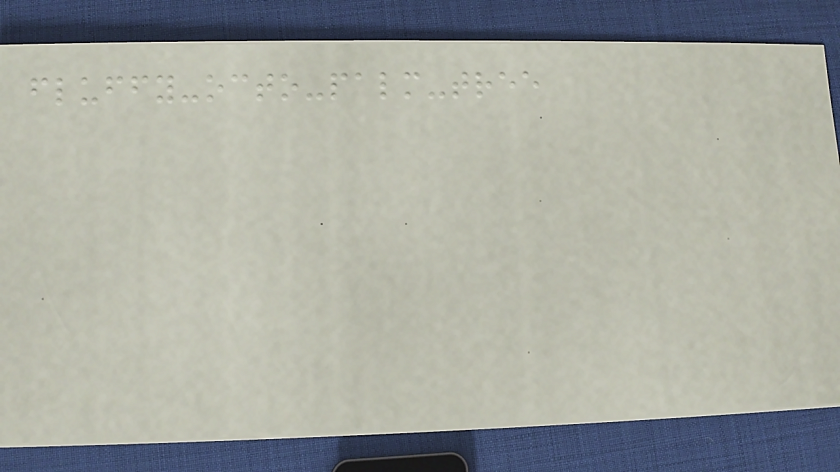fluffy-octo-palm-tree
